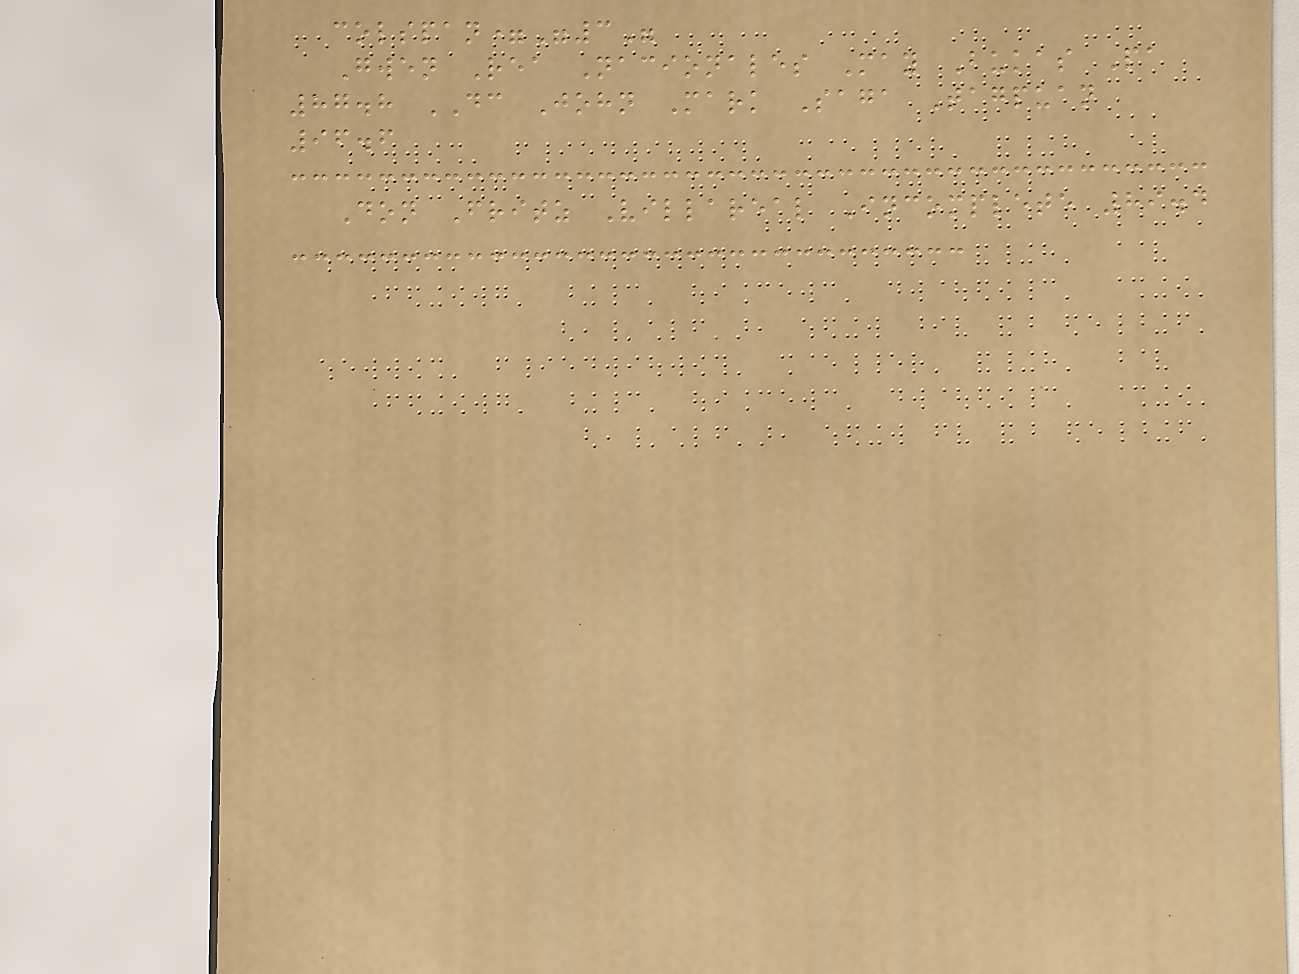colspan="3"
Gwen Rea Nacionales May Bukas Pa
87.8 DC John Mark Saga Tagpuan
96.6
Don Fritz Villareal Incomplete 89.4
